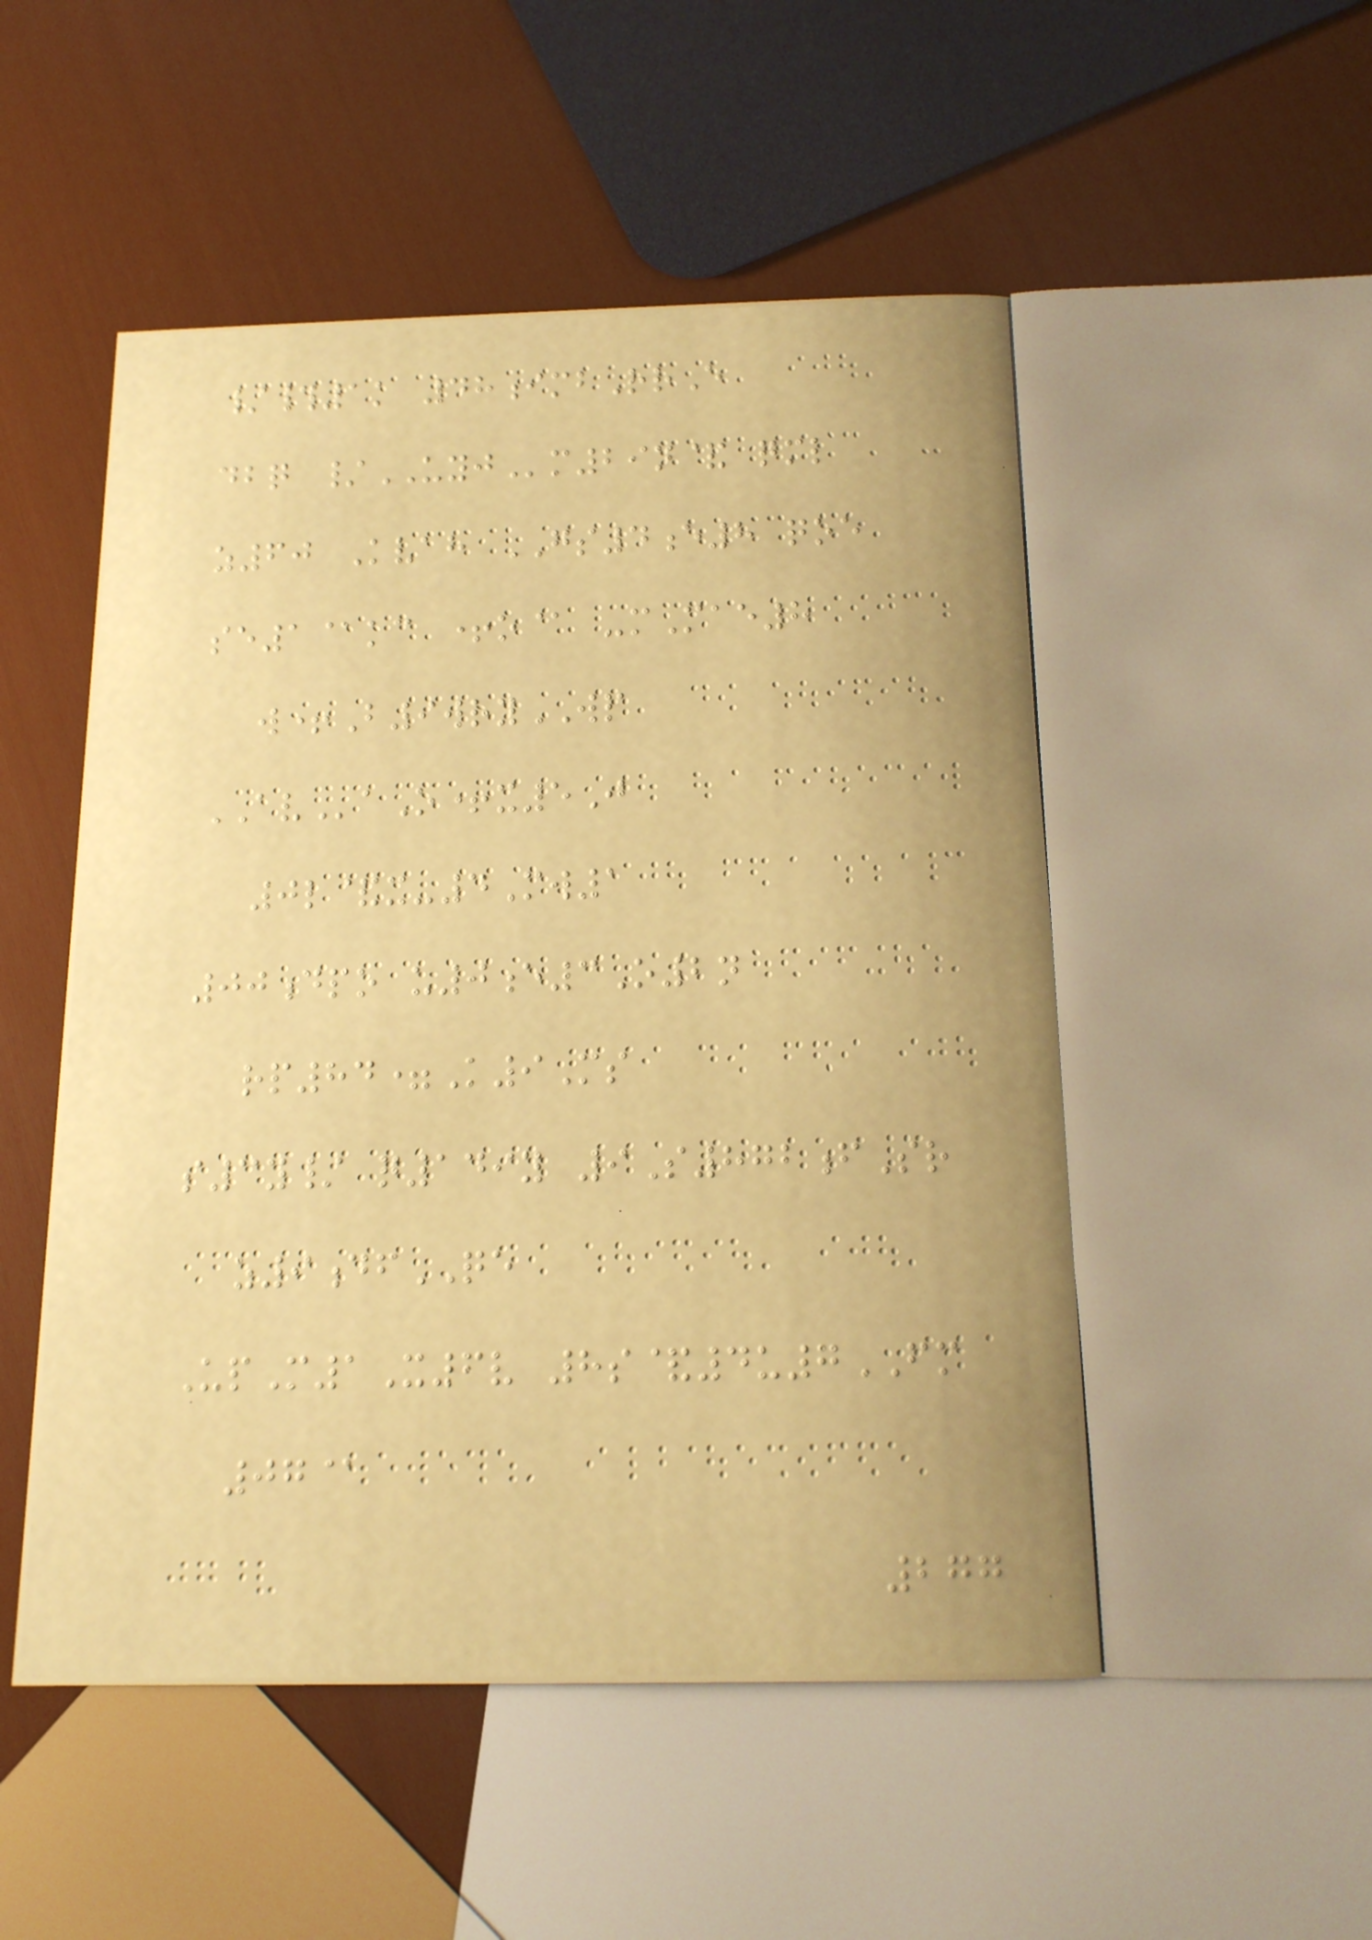/#1k 48imbRrE
dbq /UYJm29n& qml
z60 Kvah GS4e8 qoe
se1@kc +o@ -mMae8
w+B9wryWP
AVaO+x5J
0l&x-4Mw1
00dpo u0e3O2n
rp84=K9Ms
s3y/ q149y 9S872fSr
z9dfQE
UpM1X6v 8s&4u7FM
07@
277
